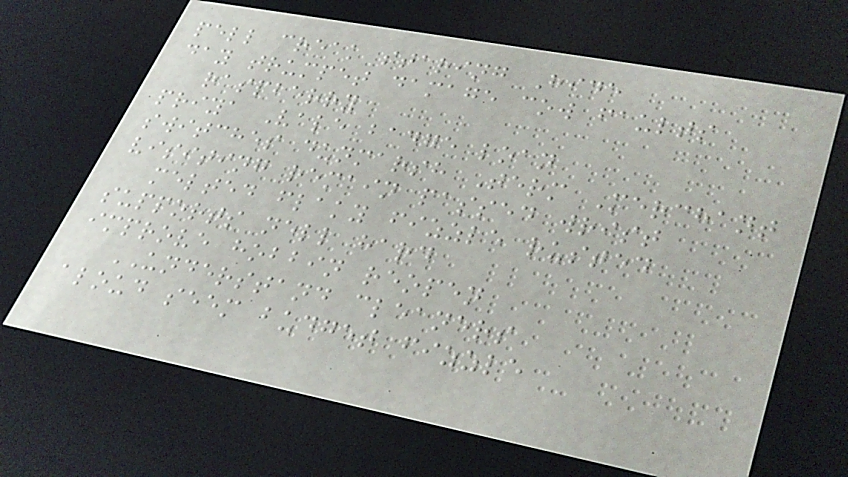pell creak staring Hide
day trumpet damage cow faults
raspberry
priya Vale badge loan
switches dunmarsh Term Merchant
visiting remain passed wrist
melted flaky fizzle rusted
supports nell hard
improve hobbin reopen
UNDERSTAND cleaners
aloud seem budget fizzle
